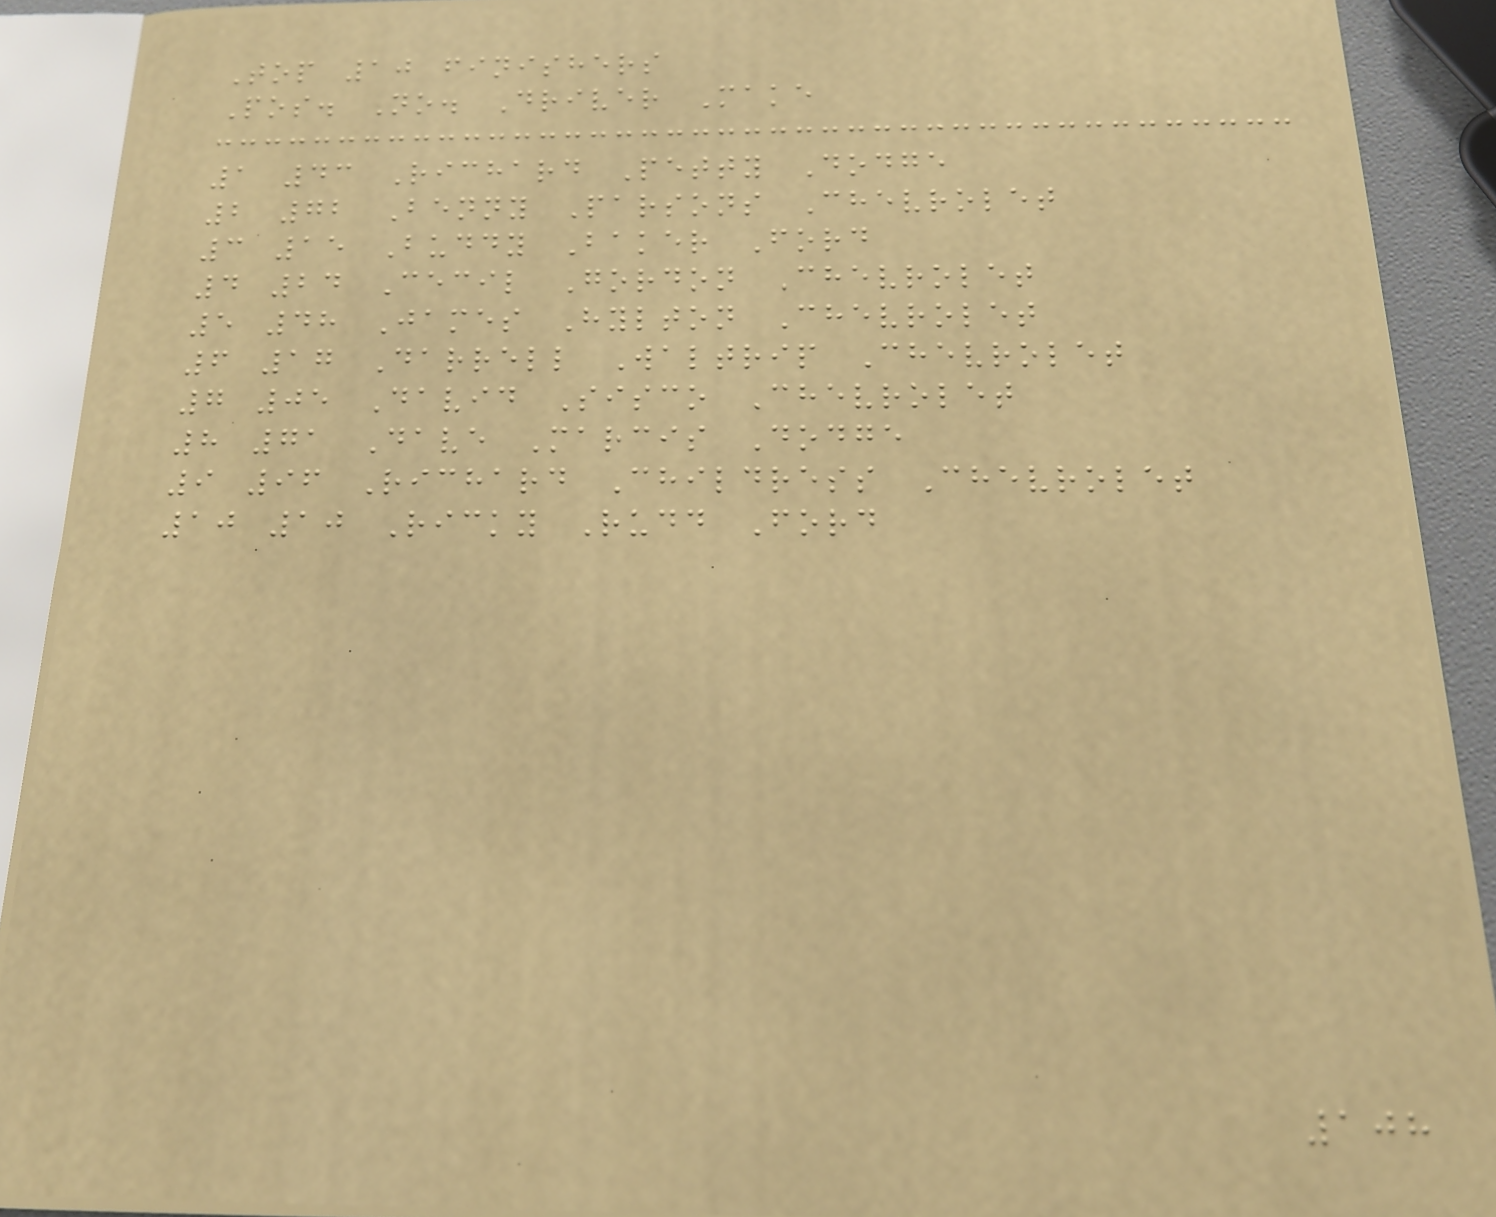Top 10 finishers
Pos. No. Driver Make
1 43 Richard Petty Dodge
2 72 Benny Parsons Chevrolet
3 15 Buddy Baker Ford
4 24 Cecil Gordon Chevrolet
5 48 James Hylton Chevrolet
6 17 Darrell Waltrip Chevrolet
7 05 David Sisco Chevrolet
8 71 Dave Marcis Dodge
9 96 Richard Childress Chevrolet
10 10 Ricky Rudd Ford
108
